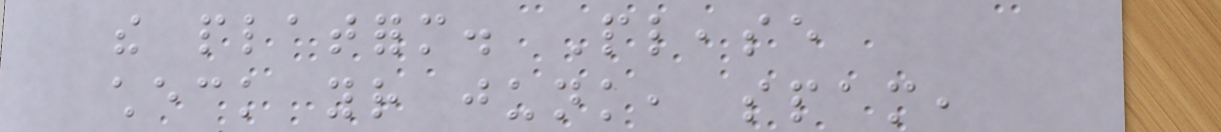the platform. Please
check your junk, spam,
